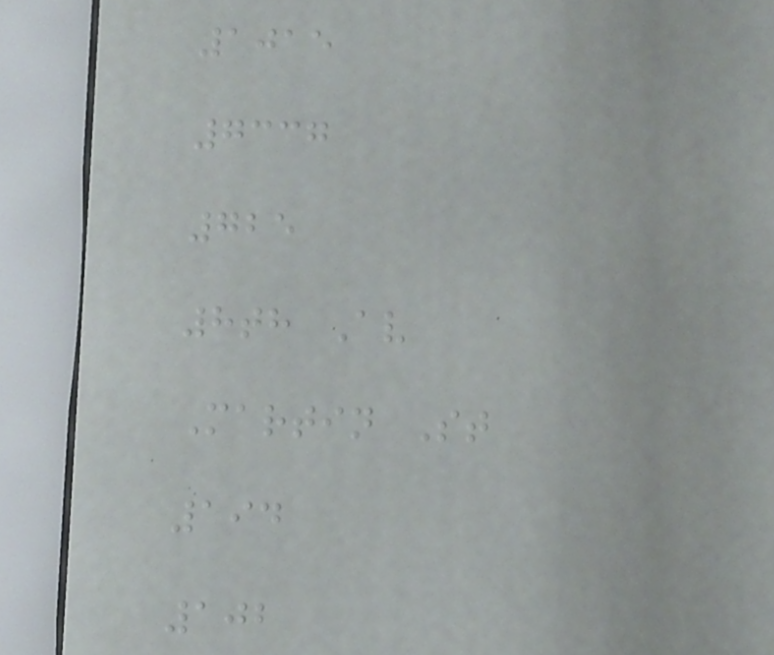1015
7337
725
8th Av
Martin St
194
102
